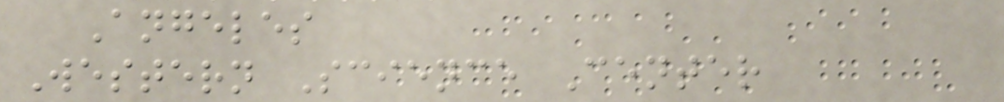Angeles
Western Science Center
